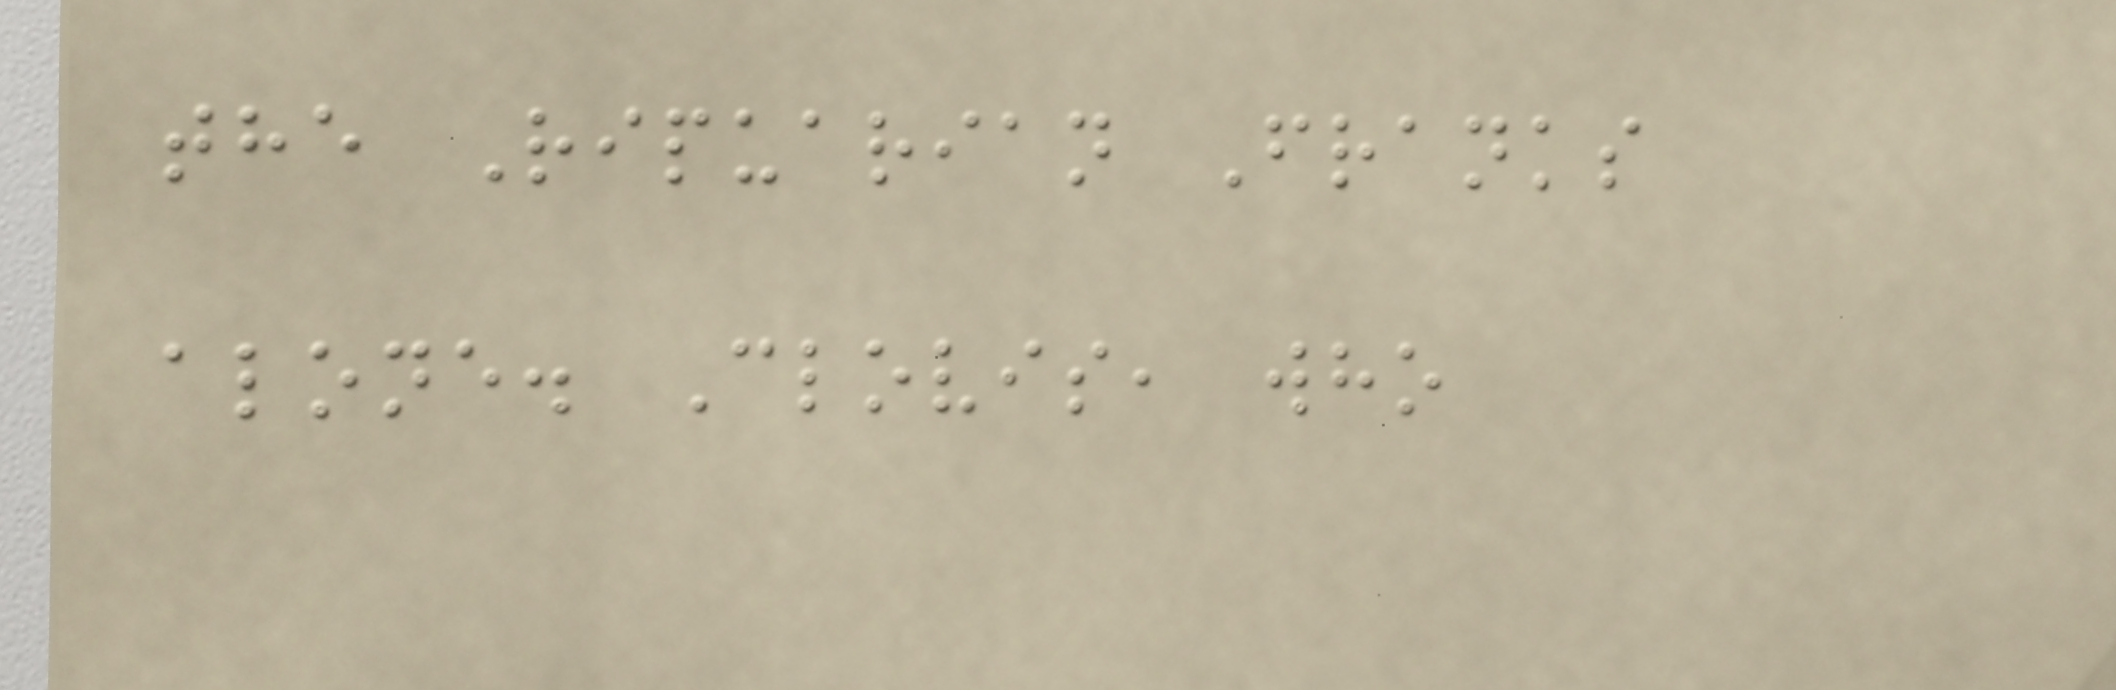the Ripuarian Franks
alone. Clovis, who
